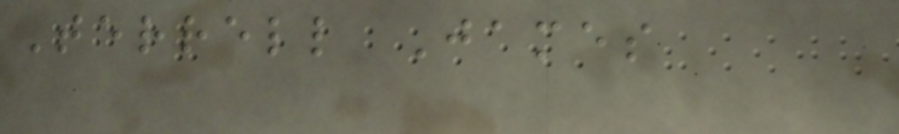Terrell James
